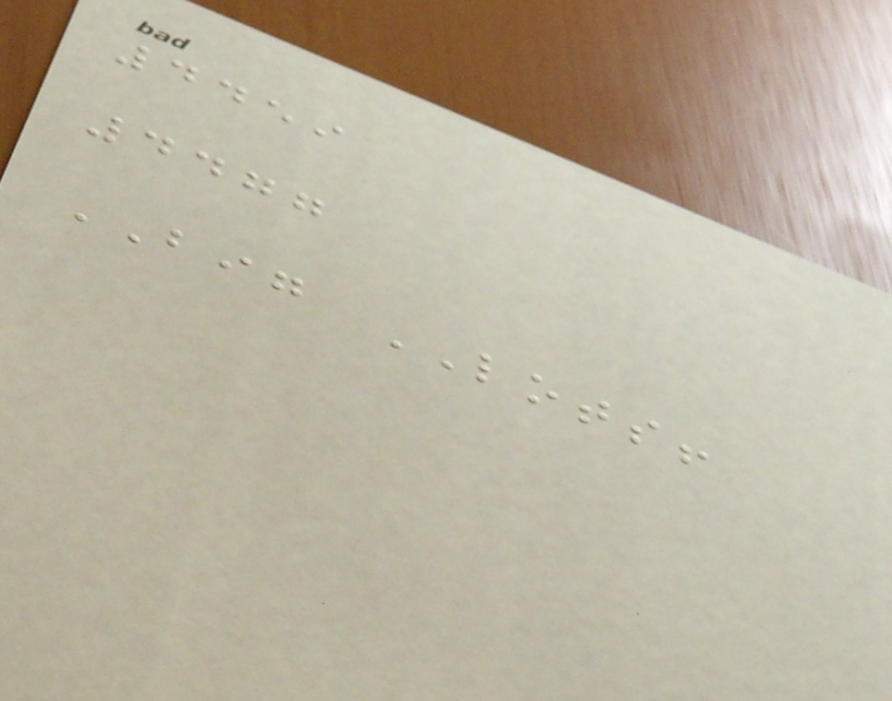4459
4477
BIG LOTS!
